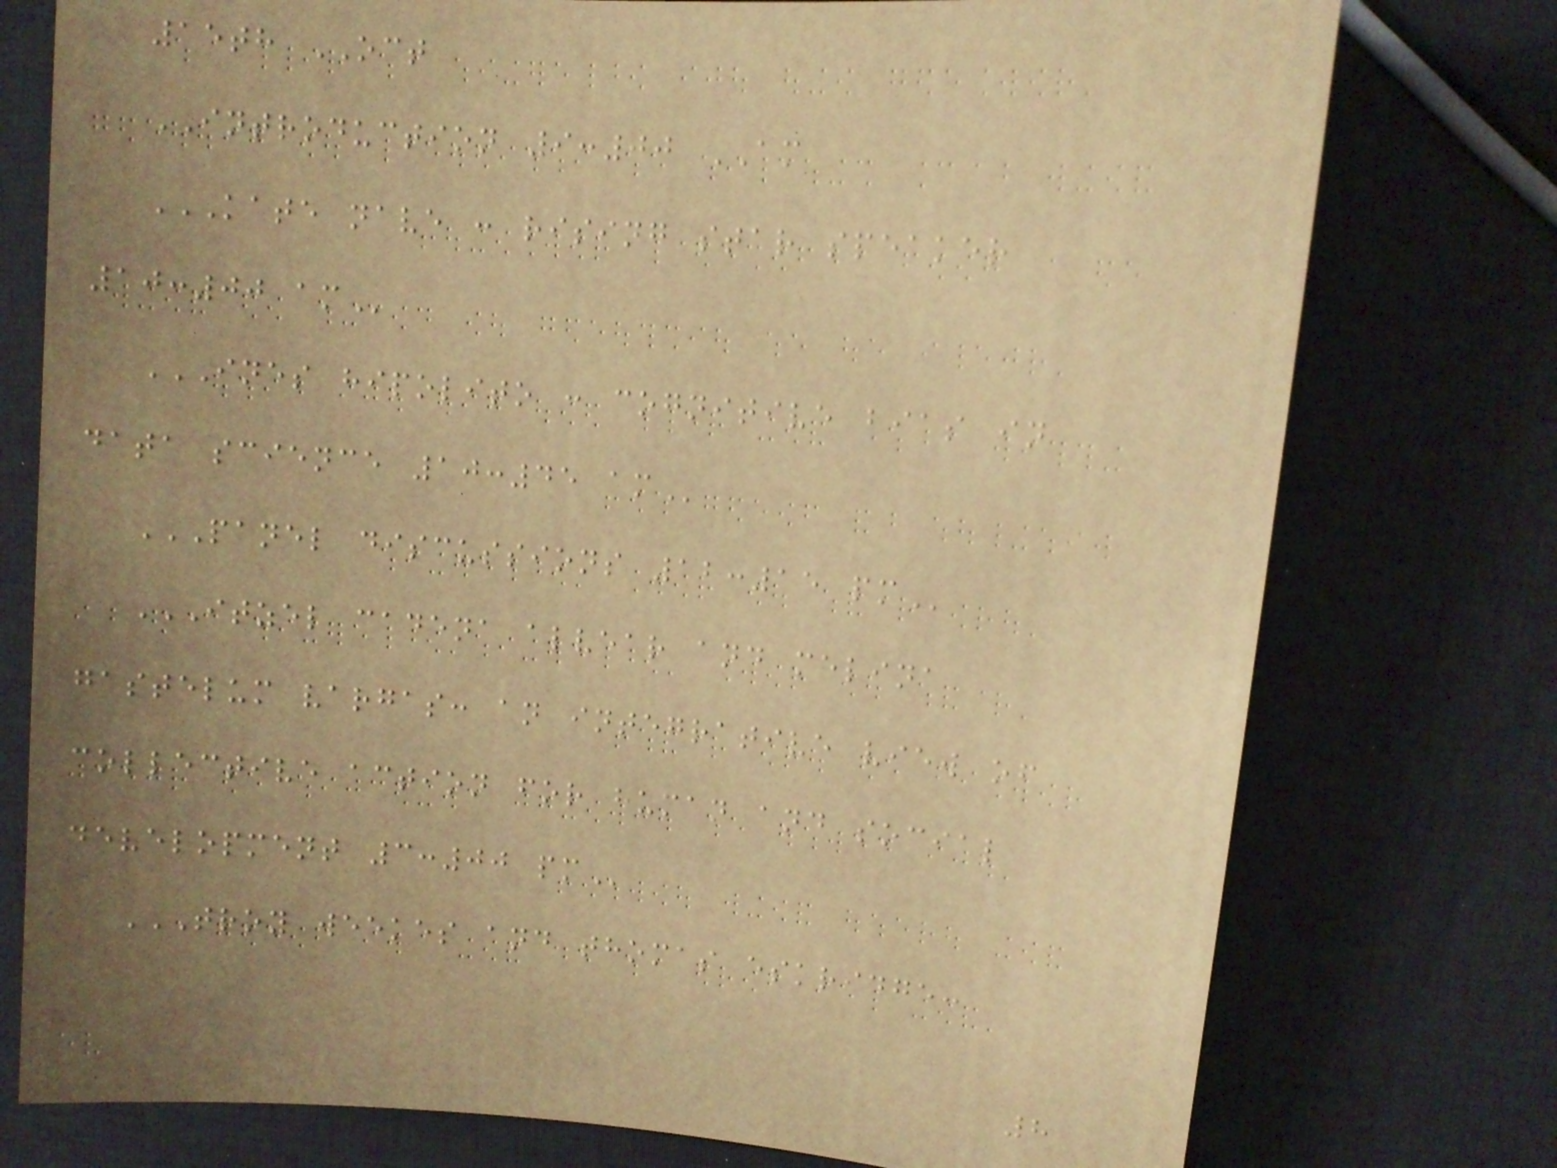15th OCT
INTRODUCTION 9:00 AM
KATE NAVE : RISING STAR SPEAKER
10:00 AM
INES HIPOLITO : COGNITIVE BIAS IN
DATA SCIENCE 10:45 AM
PANEL DISCUSSIONS 12:15 PM
ITZEL CADENA ALVEAR AND MELINA
GASTELUM VARGAS: AN INTEGRATIVE VIEW OF
COLLECTIVE ACTION FOR HUMAN AND SOCIAL
DEVELOPMENT 3:00 PM
TROY WEEKES AND THOMAS ESKRIDGE:
8
